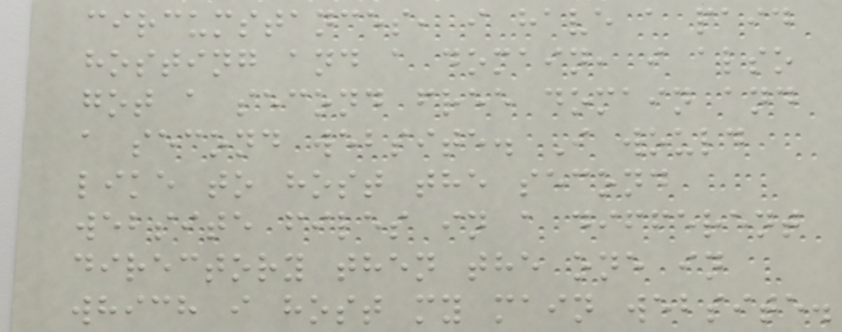circumstances, i have a paid
hosting and a domain, i also
got a second free domain and
a second website. I would
like to host the second
website files in a different
directory then the one in
which i host my main website.
